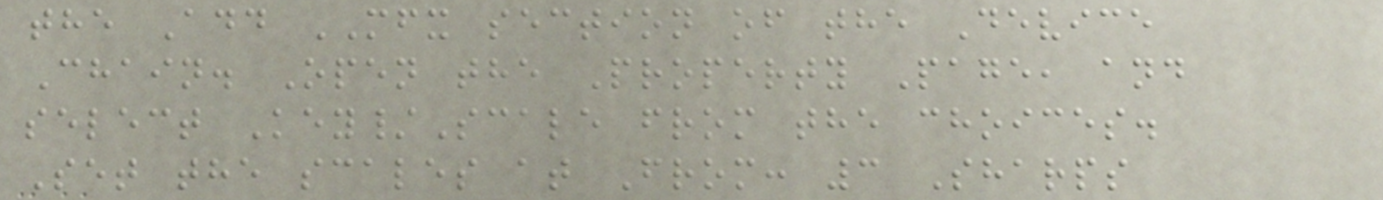the Add MFX section of the Device
Chain. Open the Property Page, and
select Key/Scale from the choices.
Set the scales at From: 3 Sharps
